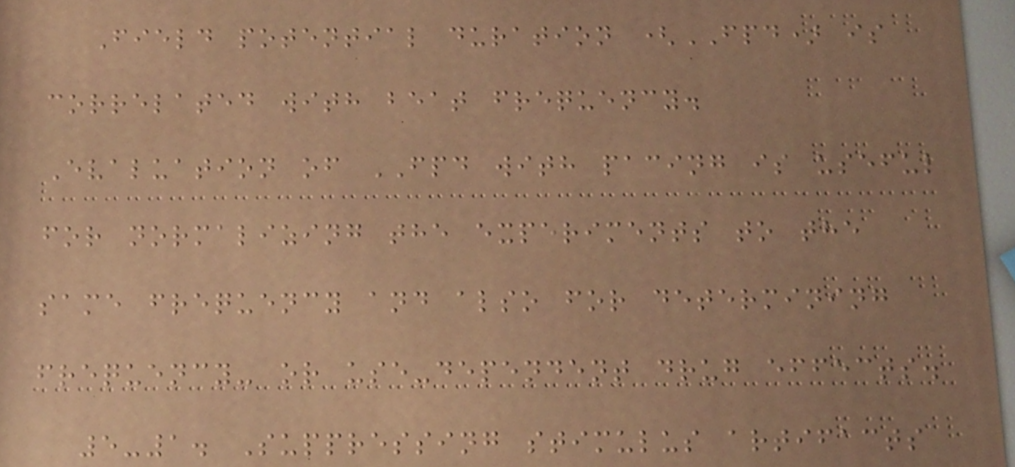Field potential duration (FPD) is
correlated with beat frequency.
Evaluation of FPD with pacing is useful
for normalizing the experiments to the
same frequency and also for determining
frequency- or use-dependent drug effects.
5-1. Suppressing stimulus artifacts
